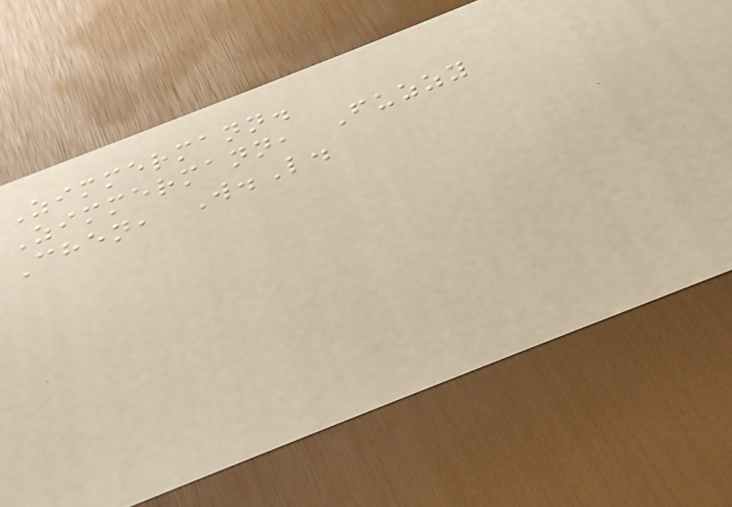Zimmermann.
Zimmermann, Fuzzy
Chen, W.L.
